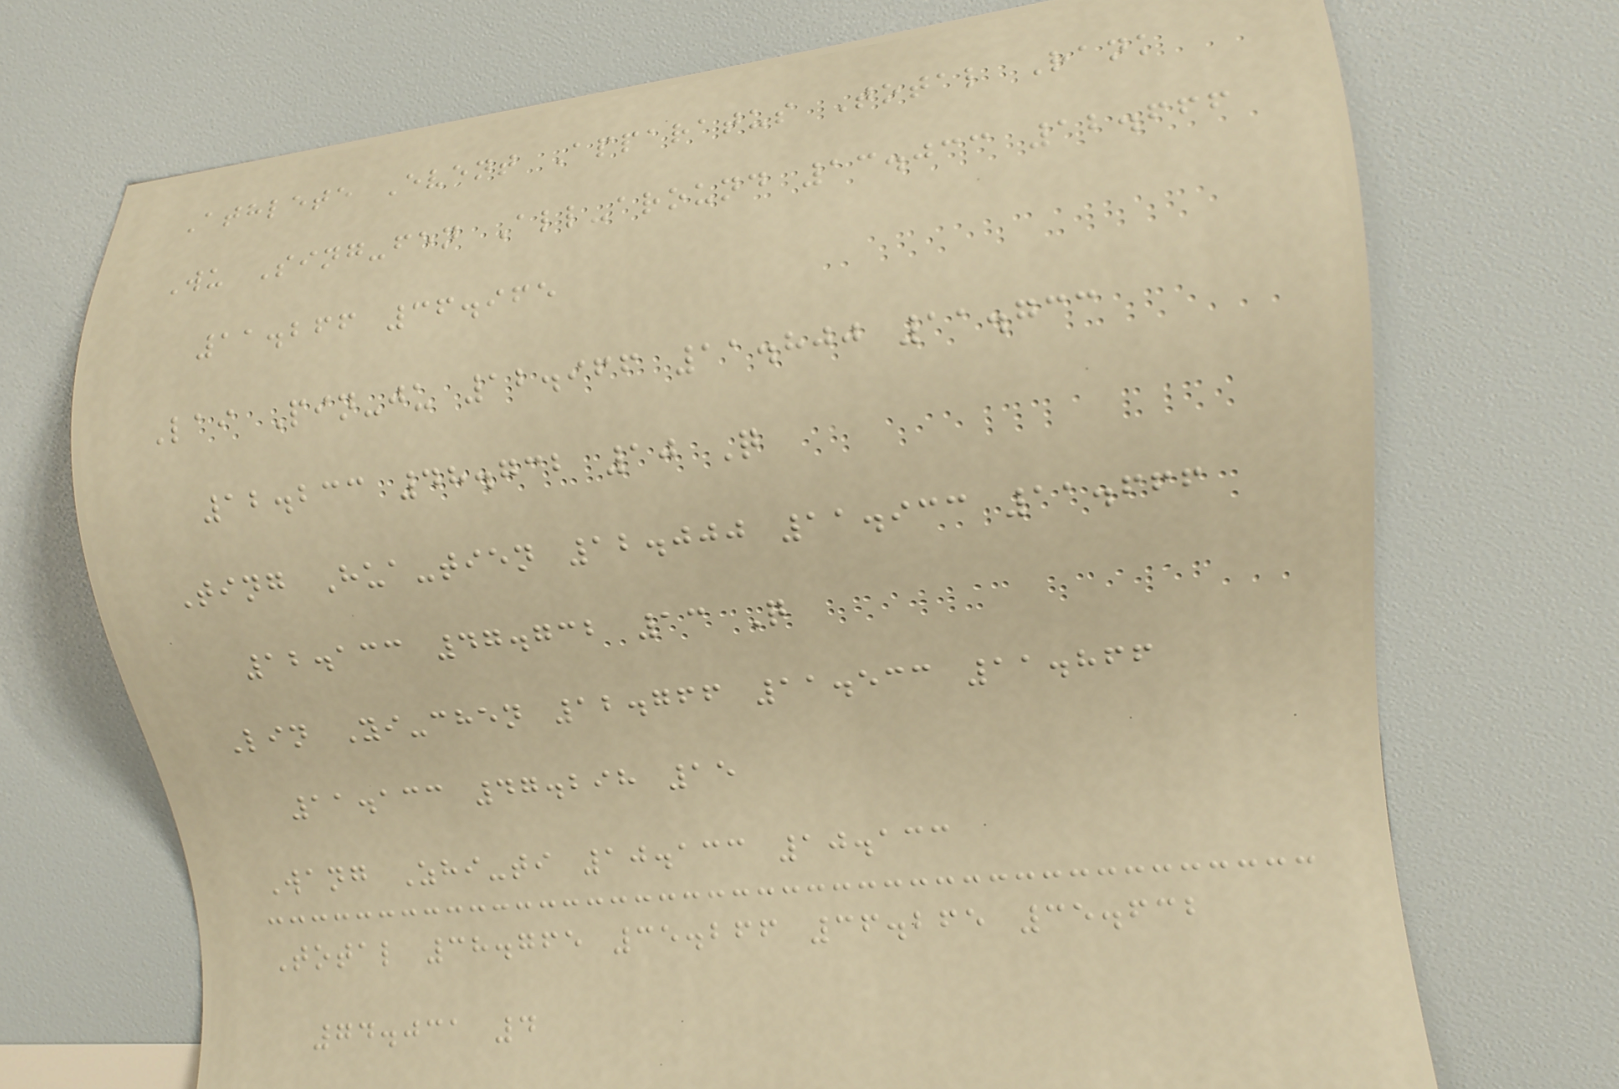Athlete Event Apparatus Total Rank
Wu Sing-fen All-around 13.033 12.666
11.266 36.965
Lai Pin-ju 12.966 11.800 11.733
12.233 48.732 10 Q
Ting Hua-tien 12.000 11.933 11.666
12.133 47.732 13 Q
Lin Yi-chen 12.766 11.533 11.866
11.133 47.298 15
Wang Zhi-ti 10.133 10.133
Total 38.765 35.266 36.265 35.632
74.031 4
